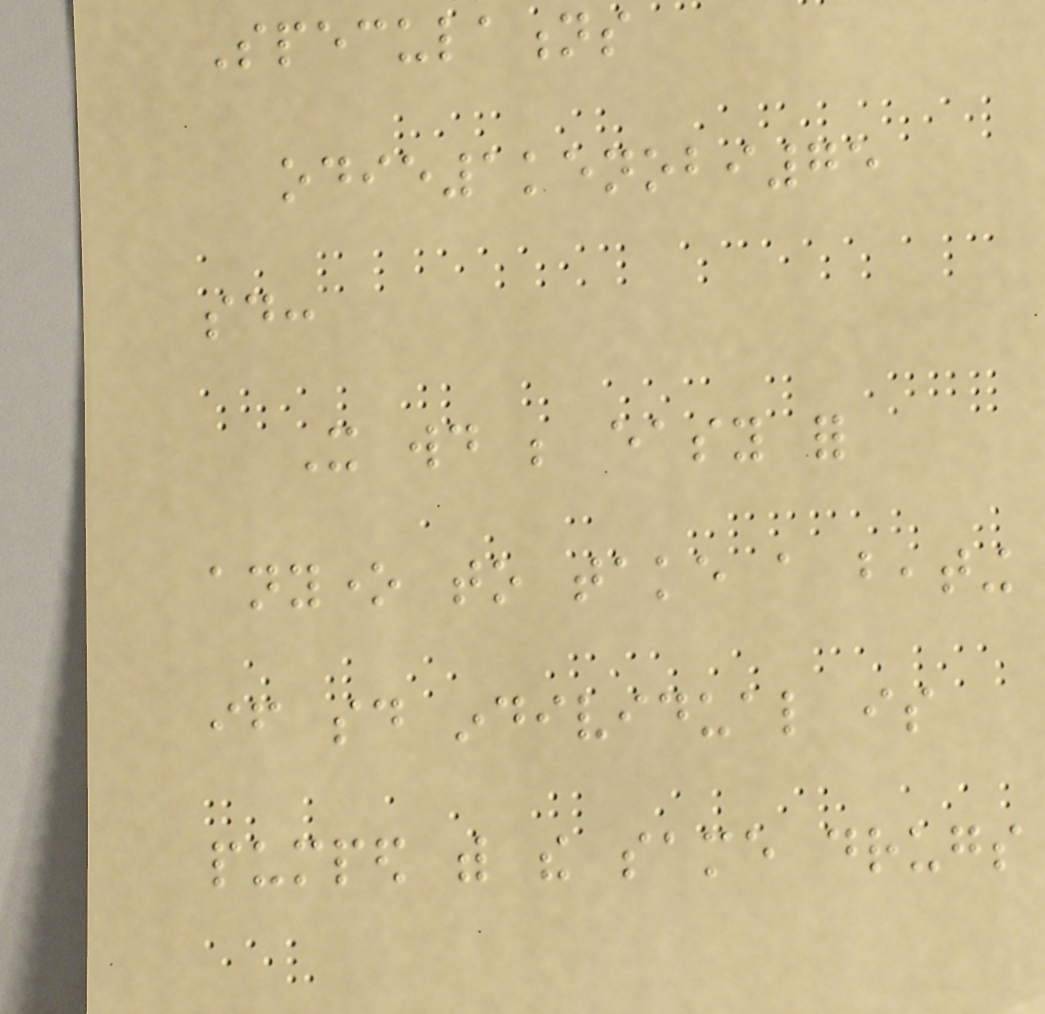Speculations
odie1kenobi75
said:
It would be easy for
anyone to take a beating
if said individual is
pumped with the same drugs
